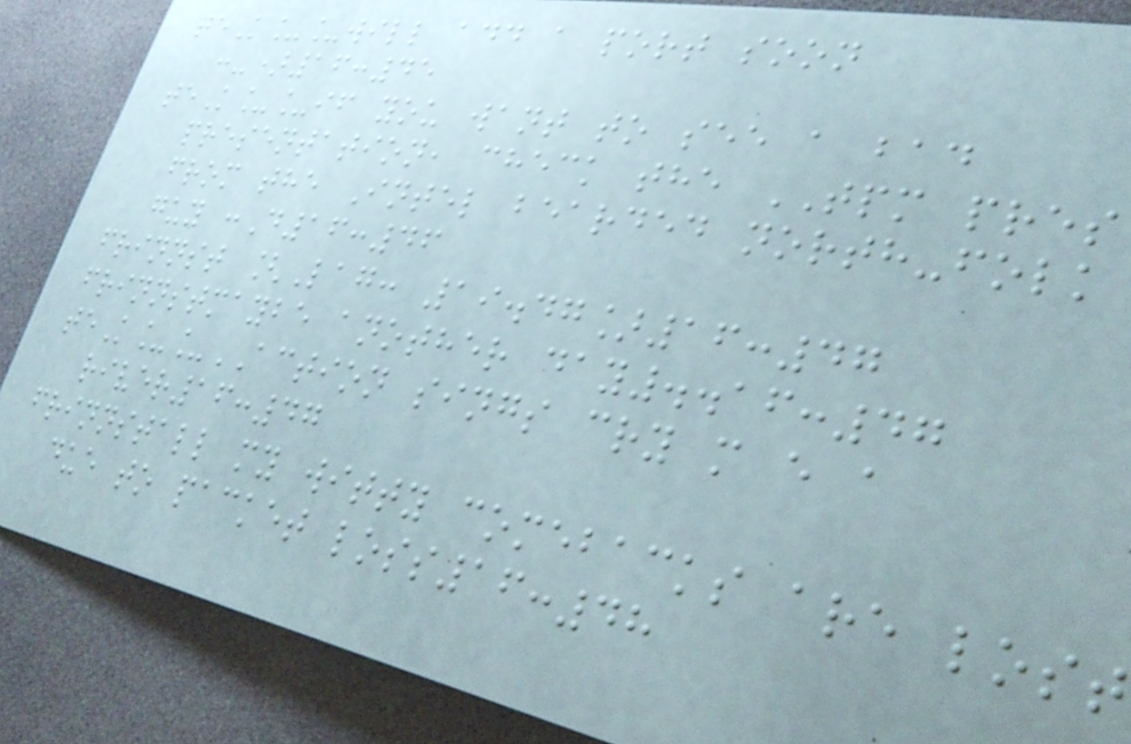teK__will add a port soon
:-)16:45
teK__if you want to see a bad
presentation, check the TPM pres
from the Intel bearded north-folk
guy :D16:46
frinnst [Lag: 19.47]16:47
frinnstmaybe another day..16:47
teK__ACTION sings cry m e a
river16:47
frinnstall my witty comebacks are lost
due to packet loss16:48
